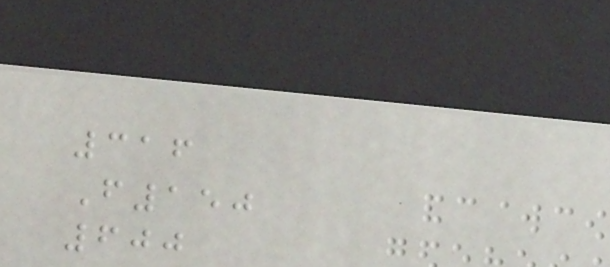316
F150
600
